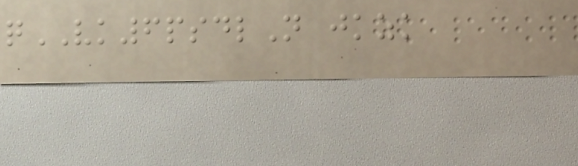qVK6psdlN jkzk
